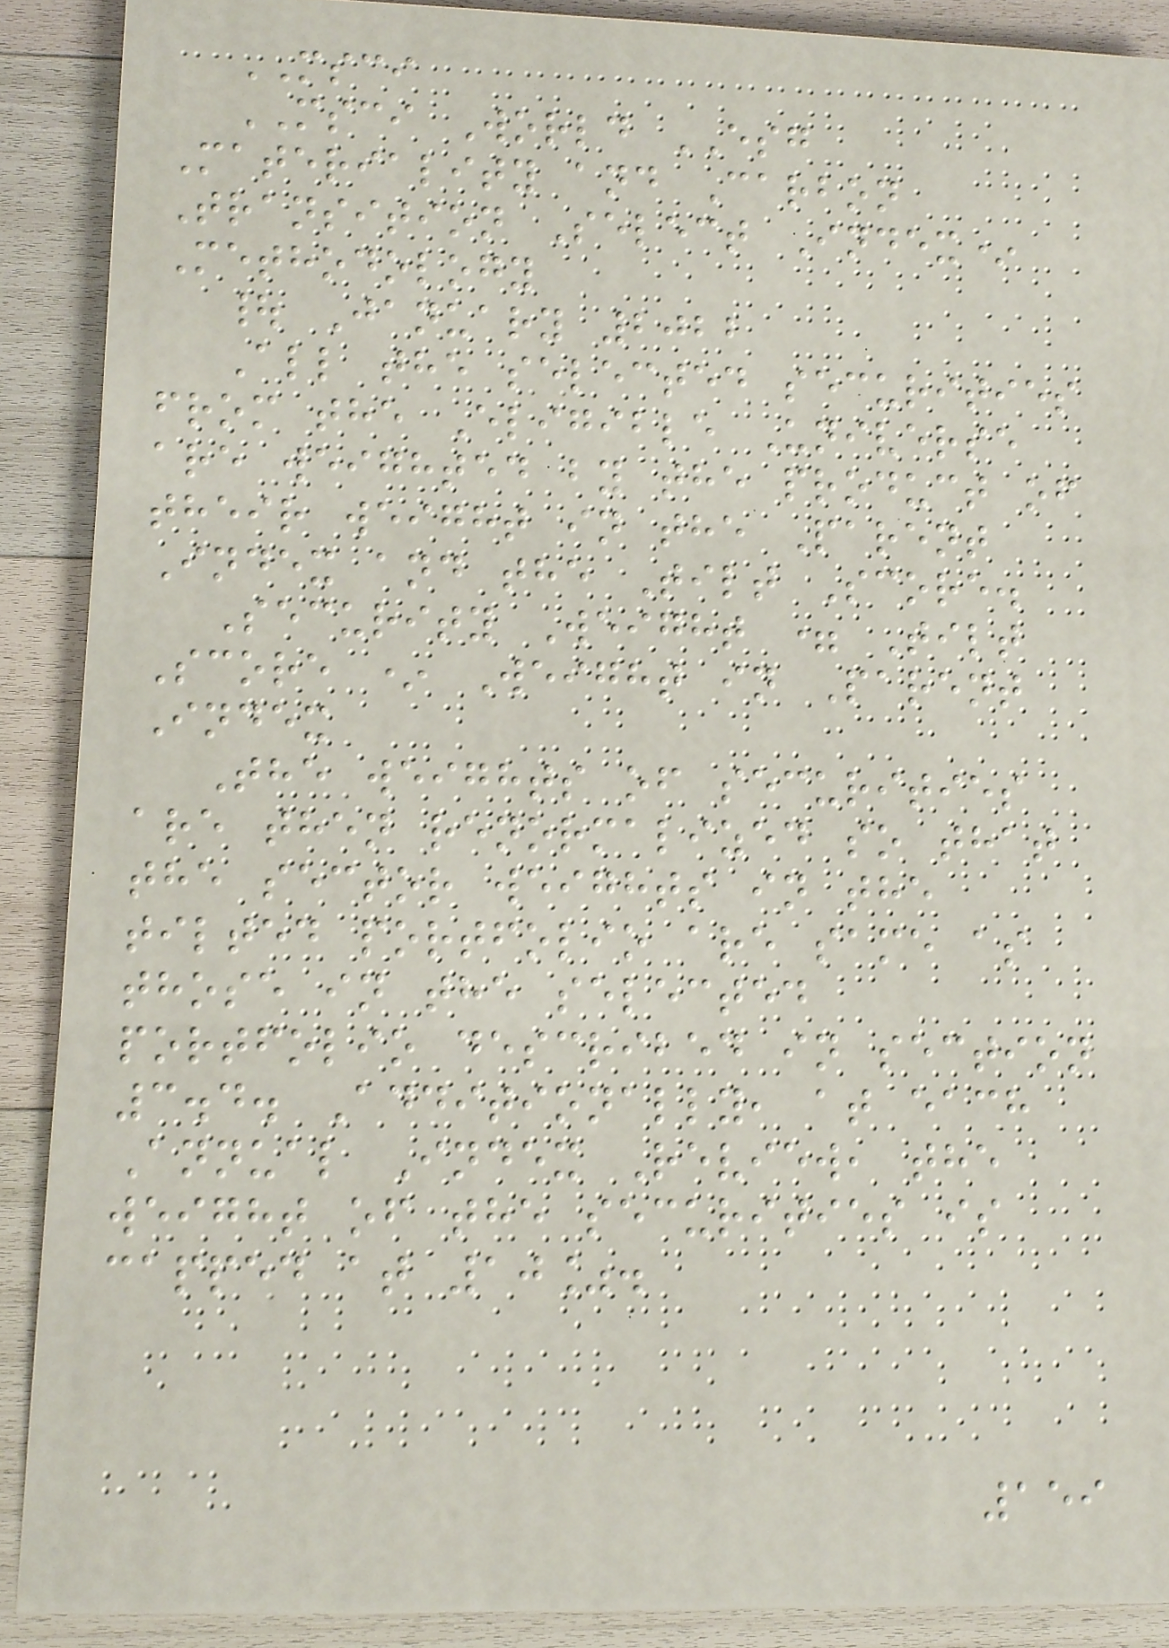MSCI
MSCI World ESG
Materiality and Carbon
Transition Select Index*
Methodology
| January 2022
All the selected securities
from the Eligible Universe
are weighted by the product of
their weight in the Parent
Index and the Tilt Score.
Security Weight = Tilt
Score * Weight in Parent
Index
The weights of securities
are then renormalized so that
the sector weights in the
tilted portfolio are same as
those in the selected
portfolio described in section
3.4. Additionally, at each
Annual Index Review, the
weight of the securities is
capped at 10%.
159
